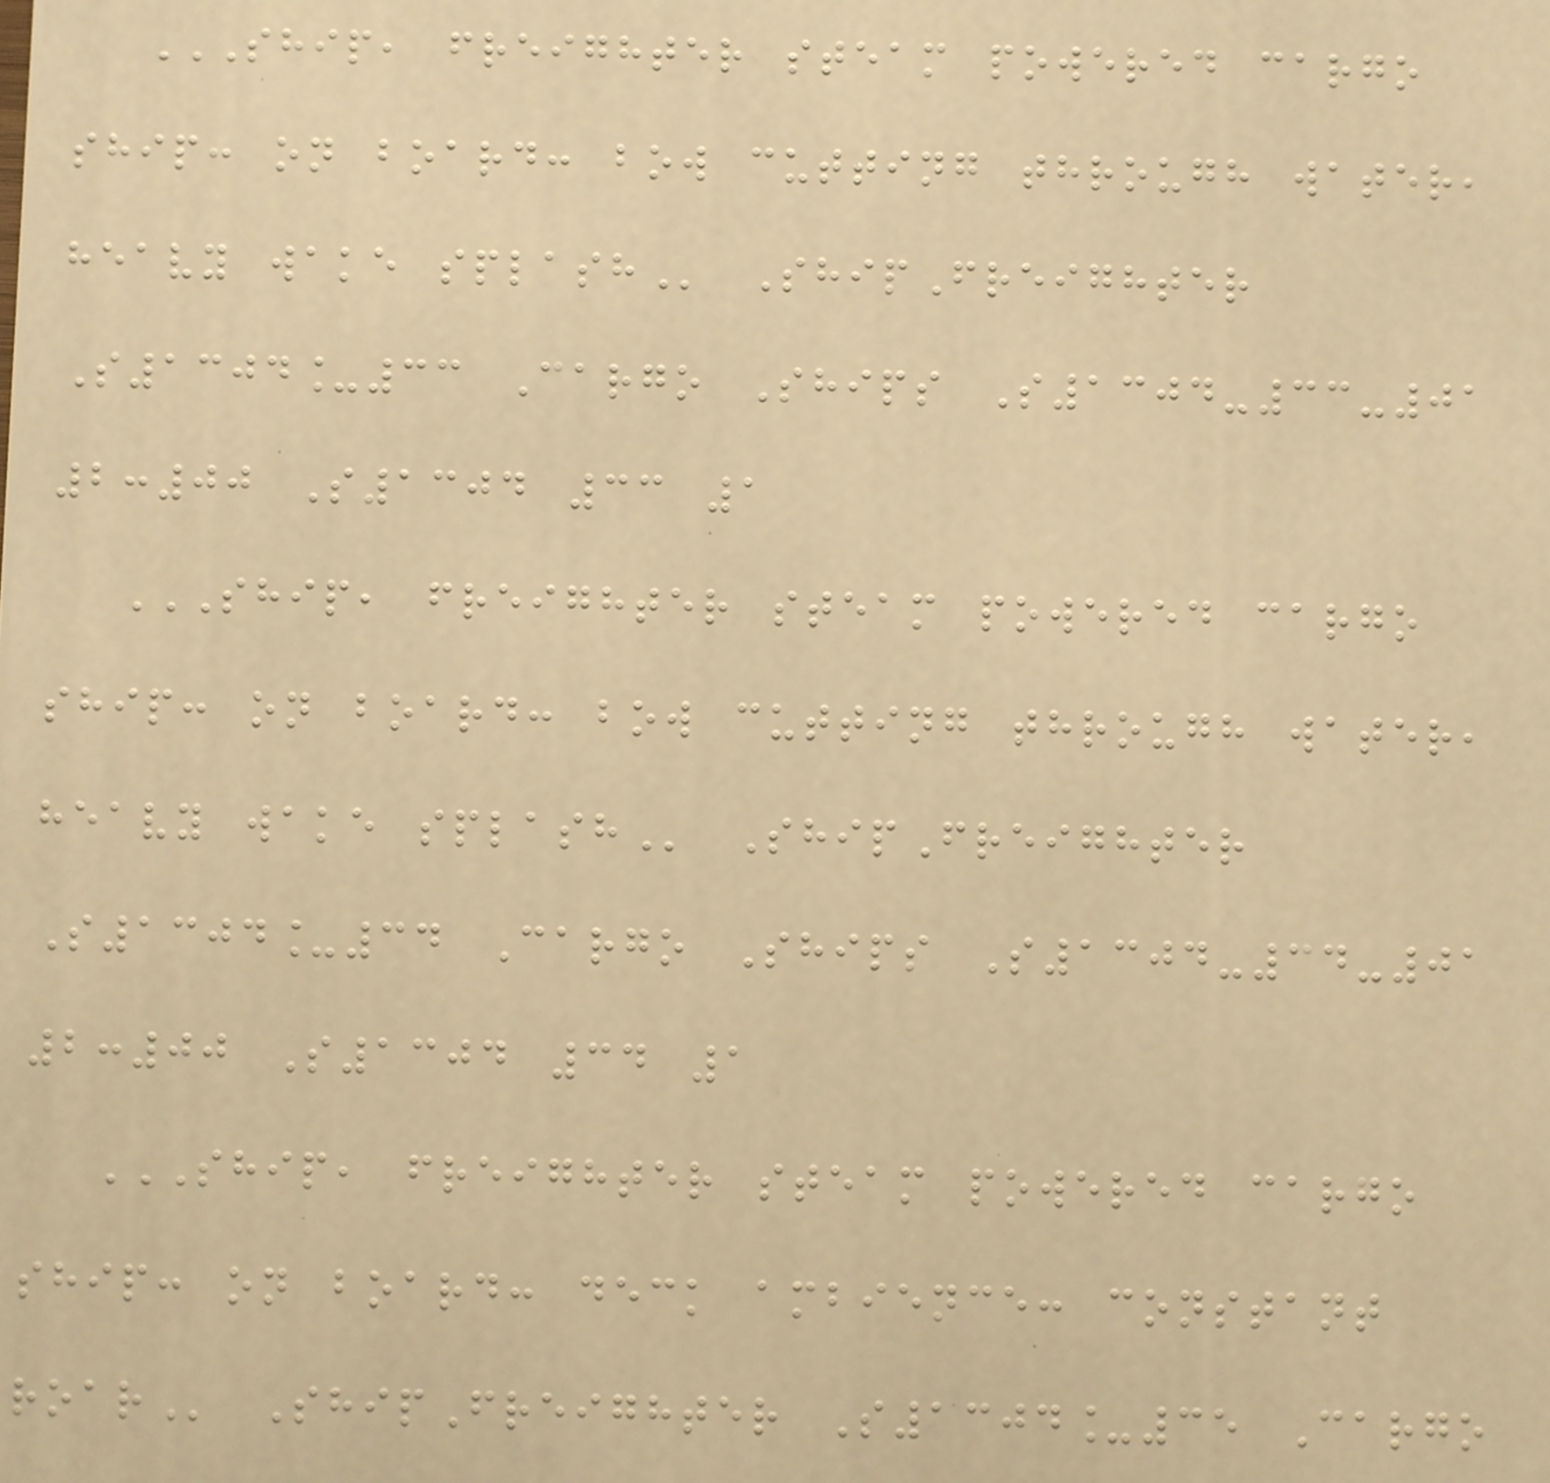SHIP, FREIGHTER STEAM POWERED CARGO
SHIP: ON BOARD: BOW CUTTING THROUGH WATER,
HEAVY WAKE SPLASH ShipFreighter
S1304_33 Cargo Ships S1304-33-01
2:00 S1304 33 1
SHIP, FREIGHTER STEAM POWERED CARGO
SHIP: ON BOARD: BOW CUTTING THROUGH WATER,
HEAVY WAKE SPLASH ShipFreighter
S1304_34 Cargo Ships S1304-34-01
2:00 S1304 34 1
SHIP, FREIGHTER STEAM POWERED CARGO
SHIP: ON BOARD: DECK AMBIENCE: CONSTANT
ROAR ShipFreighter S1304_35 Cargo
